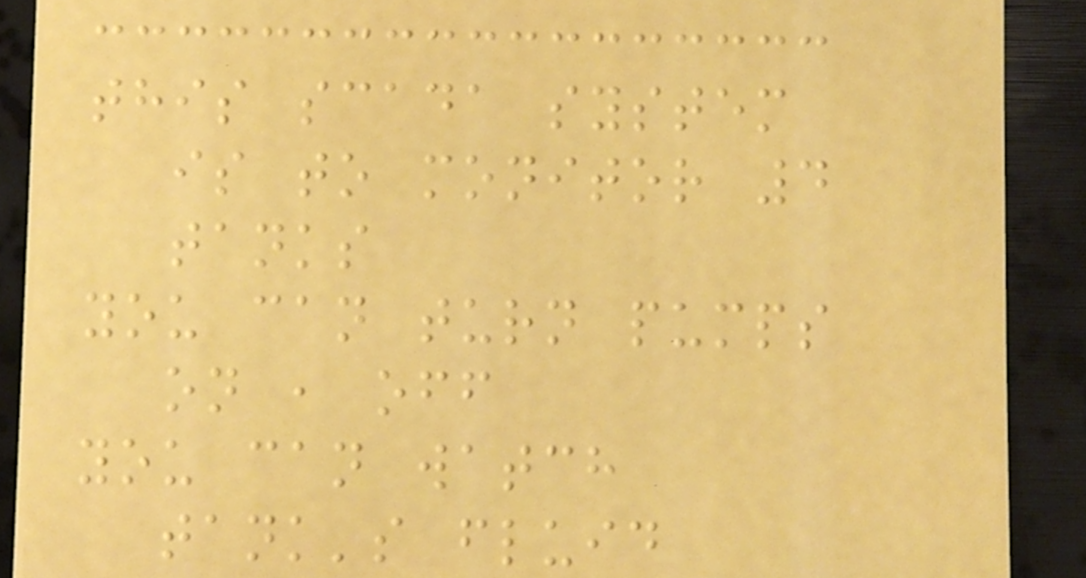this scada system
is to monitor 4
tanks
you can turn pumps
on , off
you can watch
tank's fluid
